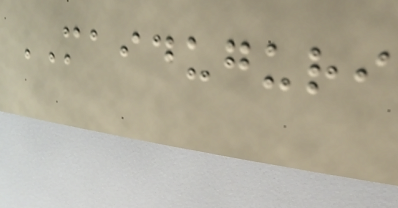MAIDUGURI
